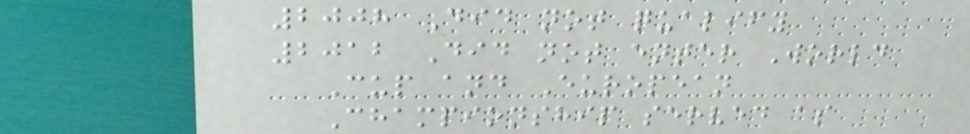2008 Did not qualify
2012 Did not enter World
Cup and European
Championship served as
